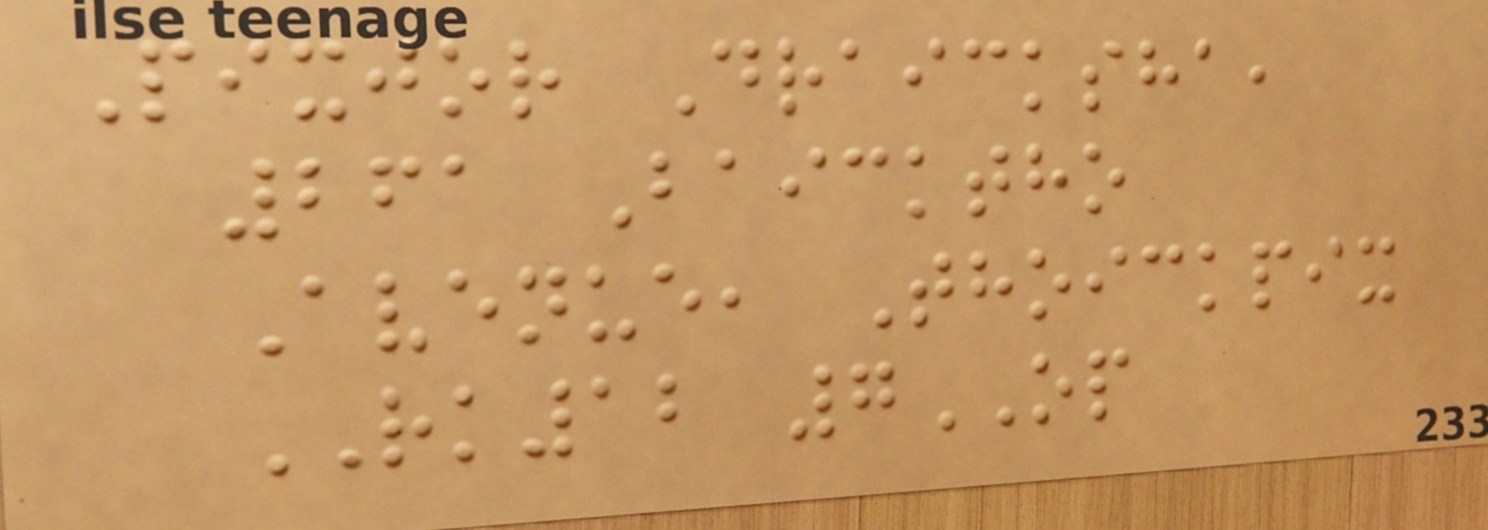Pixjor Draicksha,
261 Baicktho
Avenue, Thoickpix
RK12 7OP
